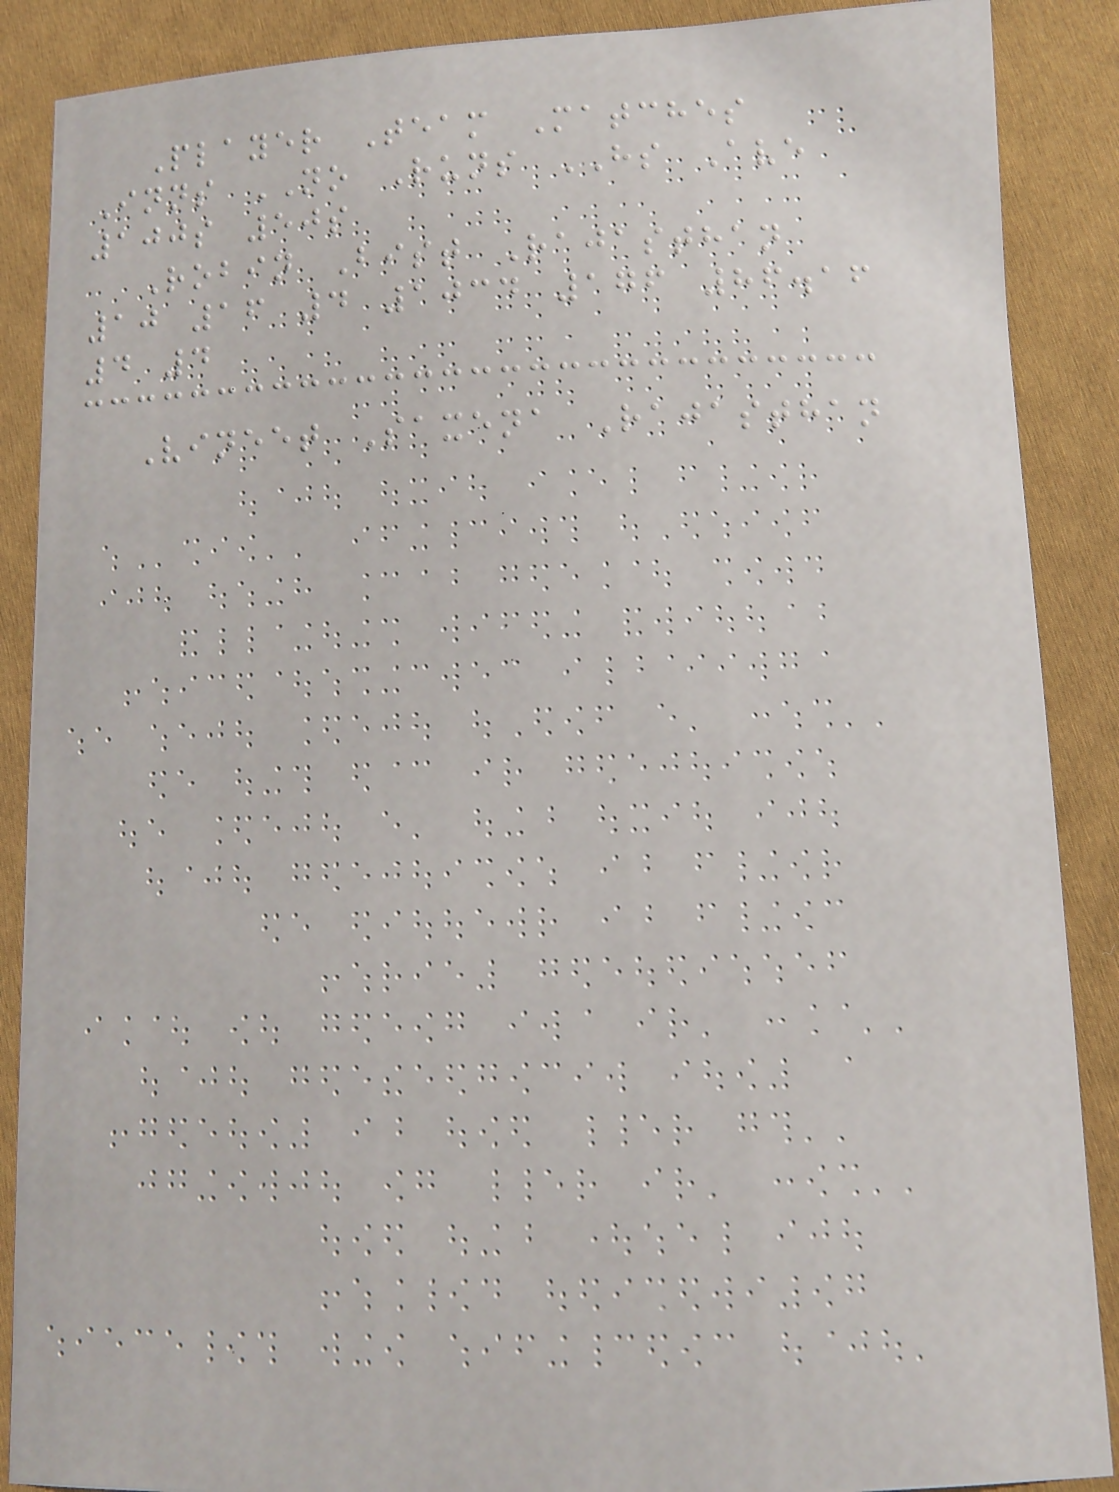Player Team Matches
Inns NO Runs HS Ave
100s 50s
Robin Bist Rajasthan
10 16 4 1034 176 86.16
4 4
Vineet Saxena Rajasthan
